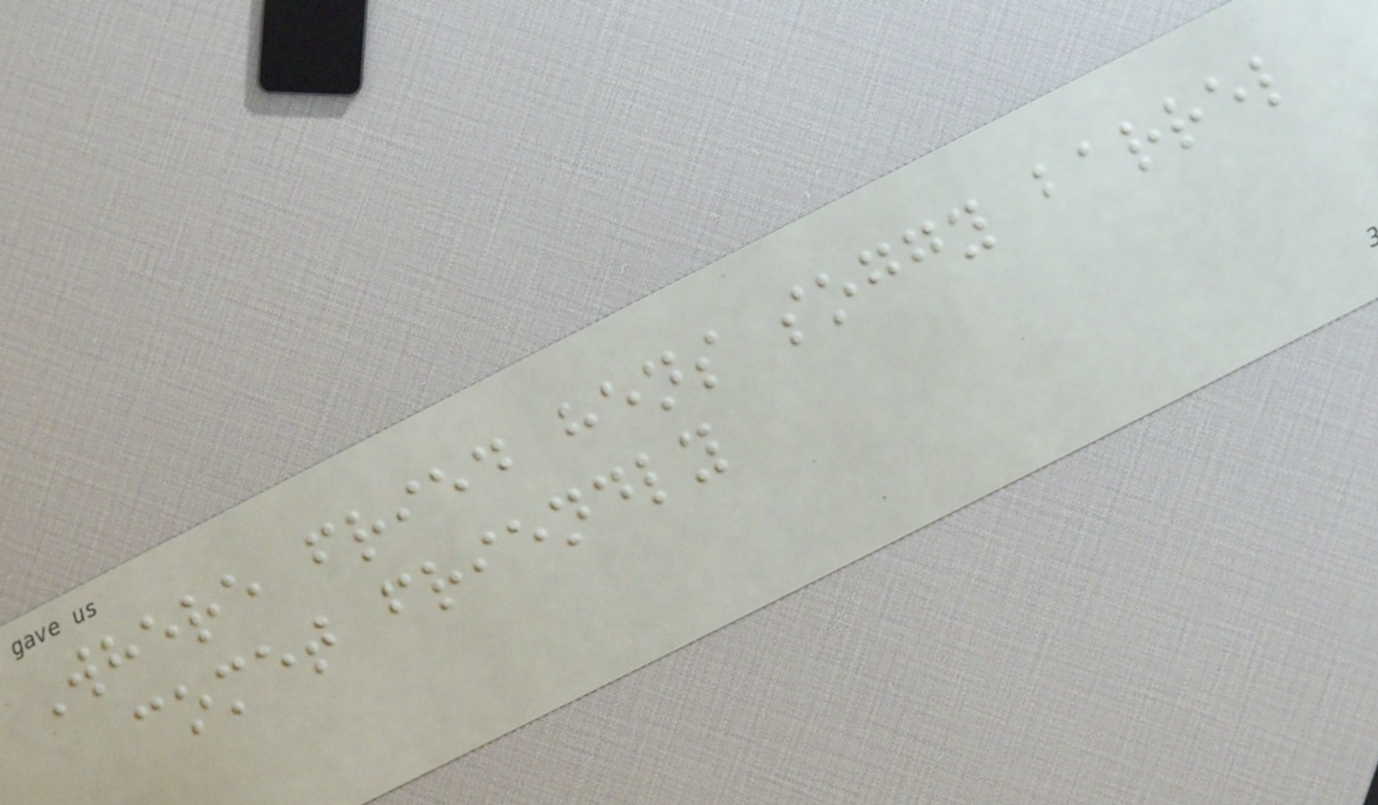Where fried hens soggy barrel
comet friendly
